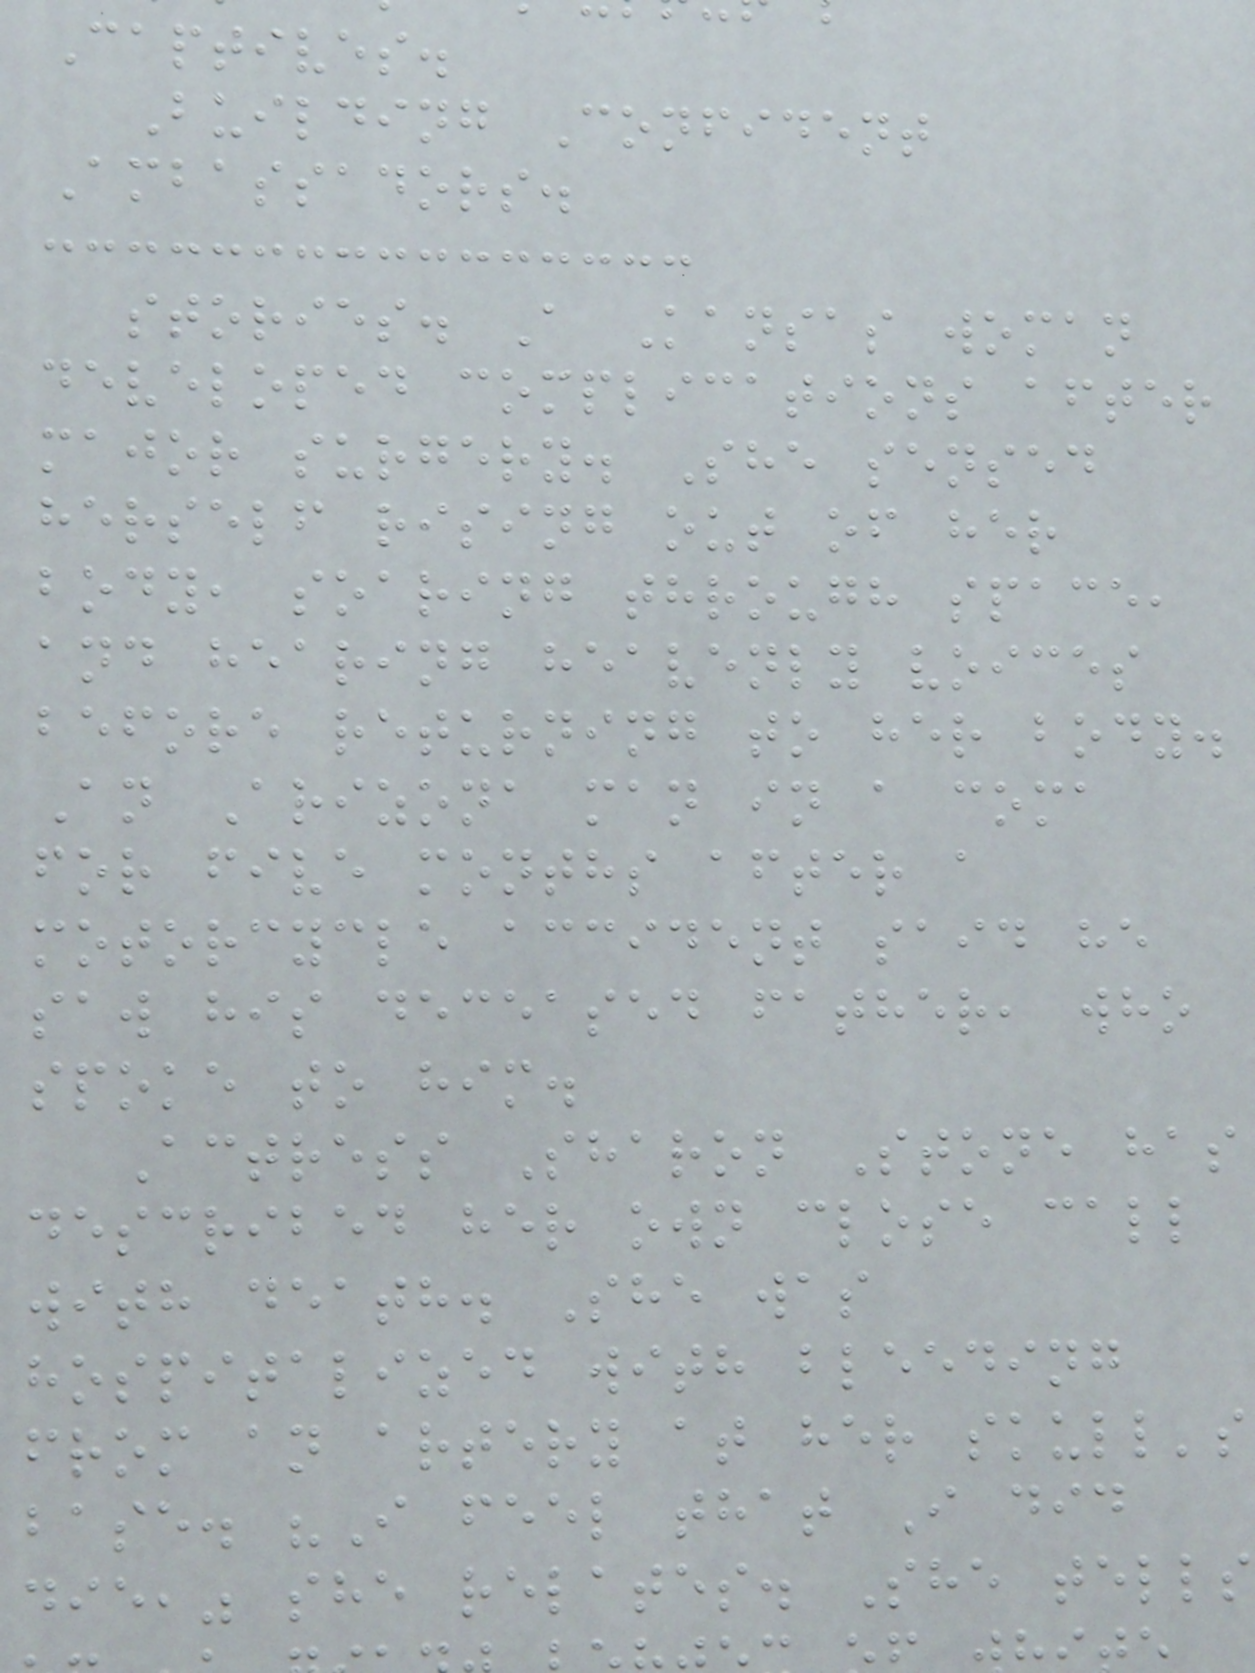Captives.
Building Confident
Ambassadors.
stories. A Kansas woman
developed complications after
major surgery. She sensed
herself rising out of her
body, soaring through space,
and hearing heavenly voices
before returning to her body.
An Arizona man in a coma
for five months after a
motorcycle accident said he
saw his deceased father, who
spoke to him.
Actress Sharon Stone has
described her own close call
with death. She was
hospitalized with bleeding
from an artery at her skull's
base. "I feel that I did
die," she relates. She tells
